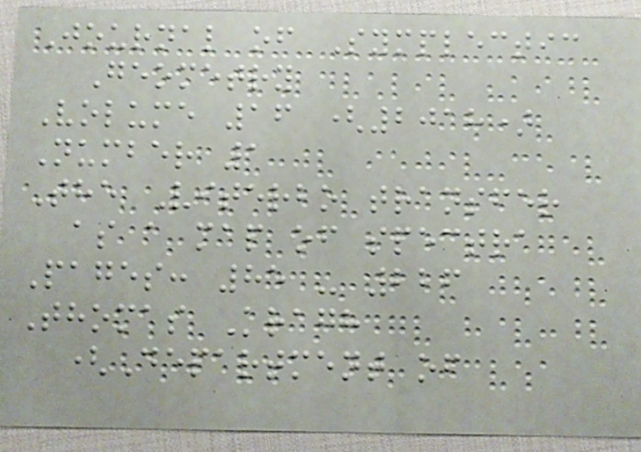Journal of Symplectic
Geometry
Volume 16 (2018)
Number 1
The Viterbo transfer
as a map of spectra
Pages: 85 - 226
Thomas Kragh
(Department of
